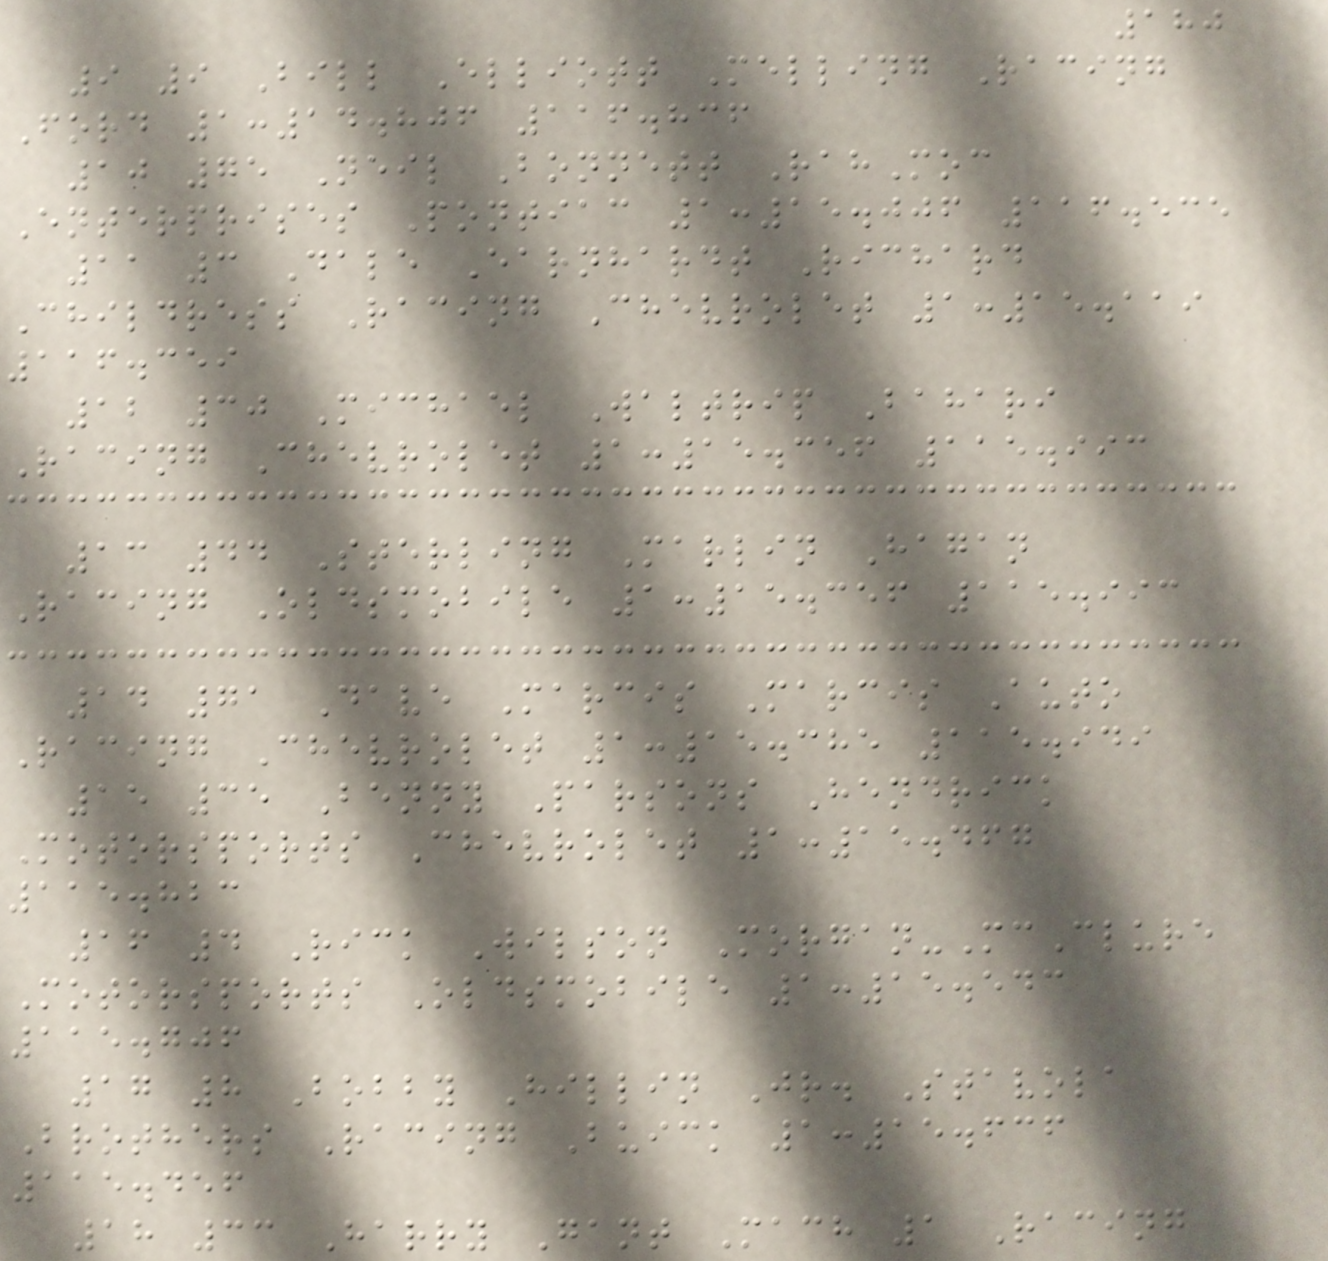180
9 9 Bill Elliott Melling Racing
Ford 1:14.806 116.836
10 75 Neil Bonnett RahMoc
Enterprises Pontiac 1:15.006 116.535
11 3 Dale Earnhardt Richard
Childress Racing Chevrolet 1:15.119
116.359
12 30 Michael Waltrip Bahari
Racing Chevrolet 1:15.356 115.993
13 44 Sterling Marlin Hagan
Racing Oldsmobile 1:15.356 115.993
14 71 Dave Marcis Marcis Auto
Racing Chevrolet 1:15.385 115.949
15 35 Benny Parsons Hendrick
Motorsports Chevrolet 1:15.467
115.823
16 4 Rick Wilson Morgan-McClure
Motorsports Oldsmobile 1:15.543
115.706
17 8 Bobby Hillin Jr. Stavola
Brothers Racing Buick 1:15.636
115.456
18 33 Harry Gant Mach 1 Racing
